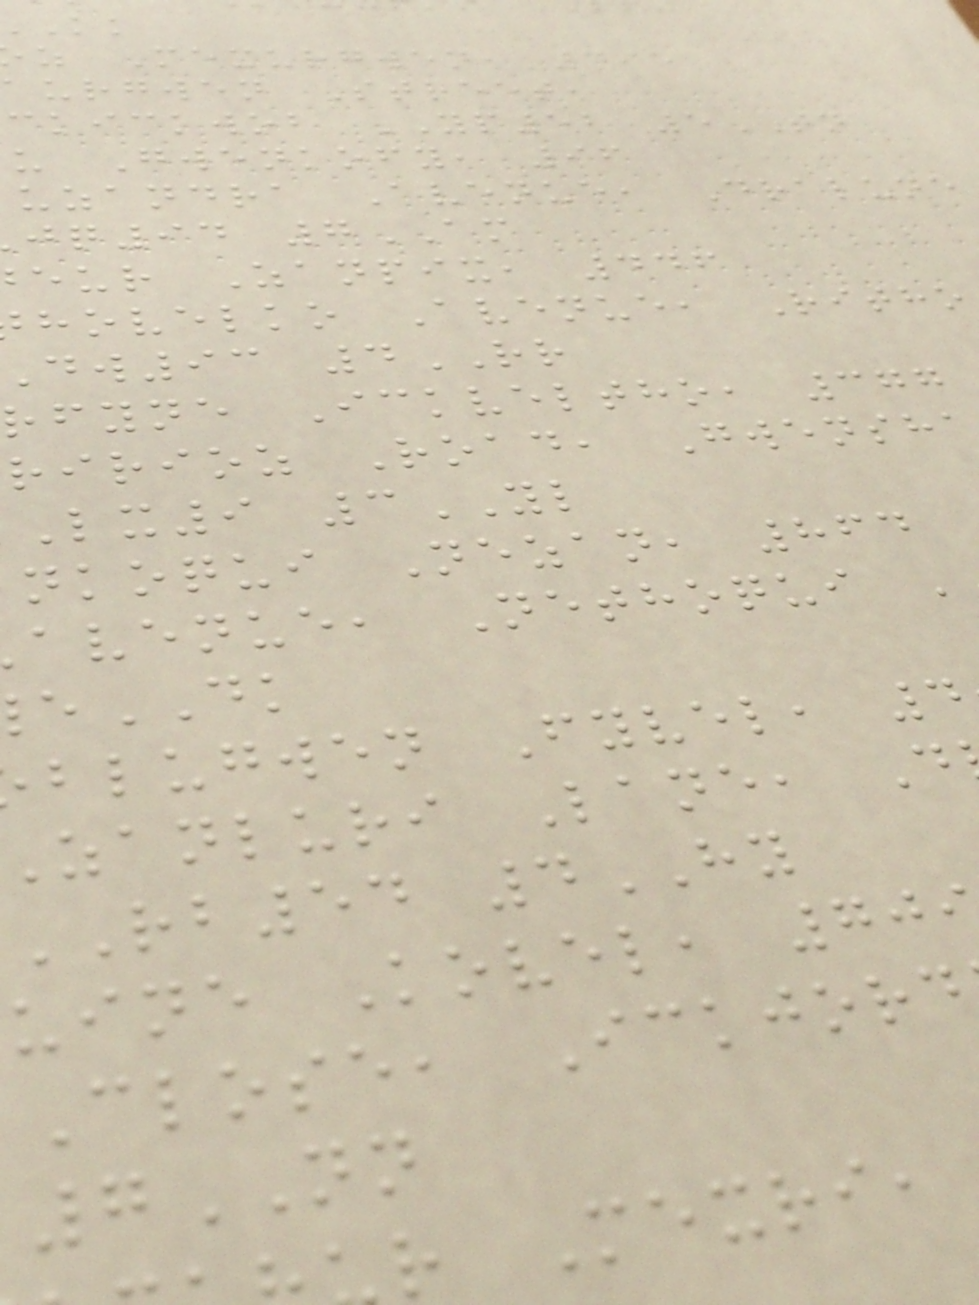z Mexurgwen, 495
aurgwen Street,
ckickwob YP52 5TN
u Gwenkofy, 96
uzandra Avenue, Dralune
jq94 7AM
eur Zanpix, 446
hovelko Avenue, Ritho
dw93 4RR
rfyne Ickveltho, 377
ririoz Road, Gwensha
lx9 3YL
nkoqui Nezan, 864
avenue, Nethoqui
DK
blugwen Fyvel, 4
zanluri Lane, D
RB54 4HY
uine Kovel, 70
Close, Ickjord
7NN
r Mexri,
